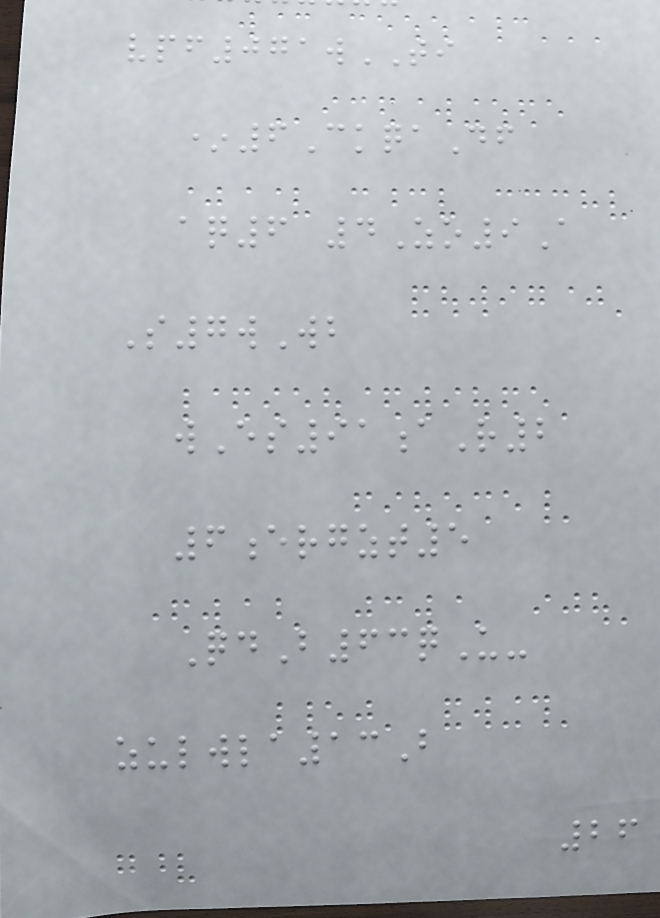vpf071wTI
*6CkqaDf
aq6 4Zo9A
S7wWb
wEs91aR2
6ergzt5
QdB63qU-
zulwla13B
26
